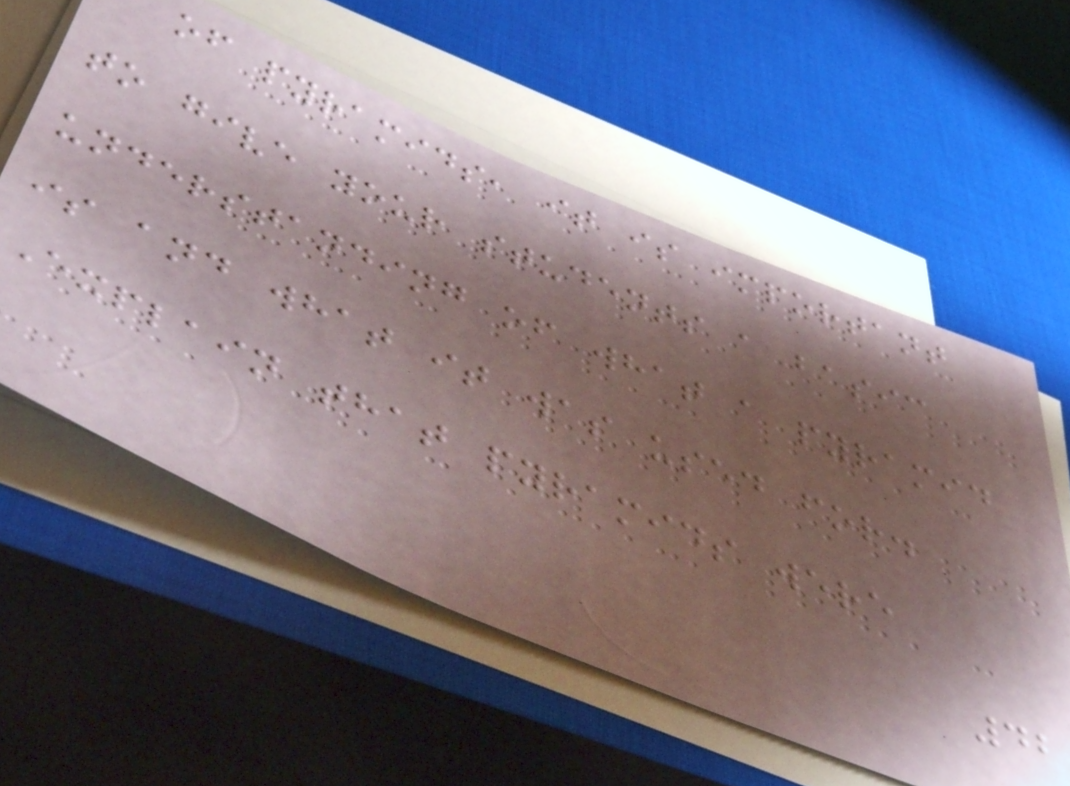of pyramids, it is important
to give your students a basic
understanding of what a pyramid
is and what it was used for.
Explain that pyramids were
42
